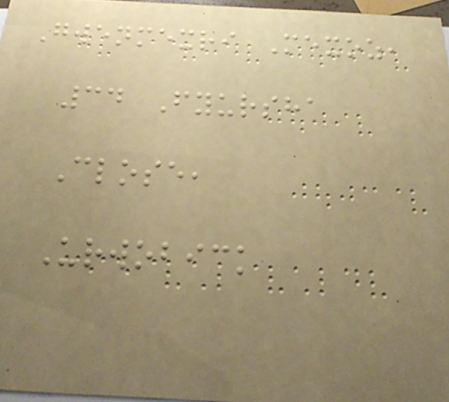Gwenmexri Mexoz,
34 Fyursha
Close,
Urwobick
